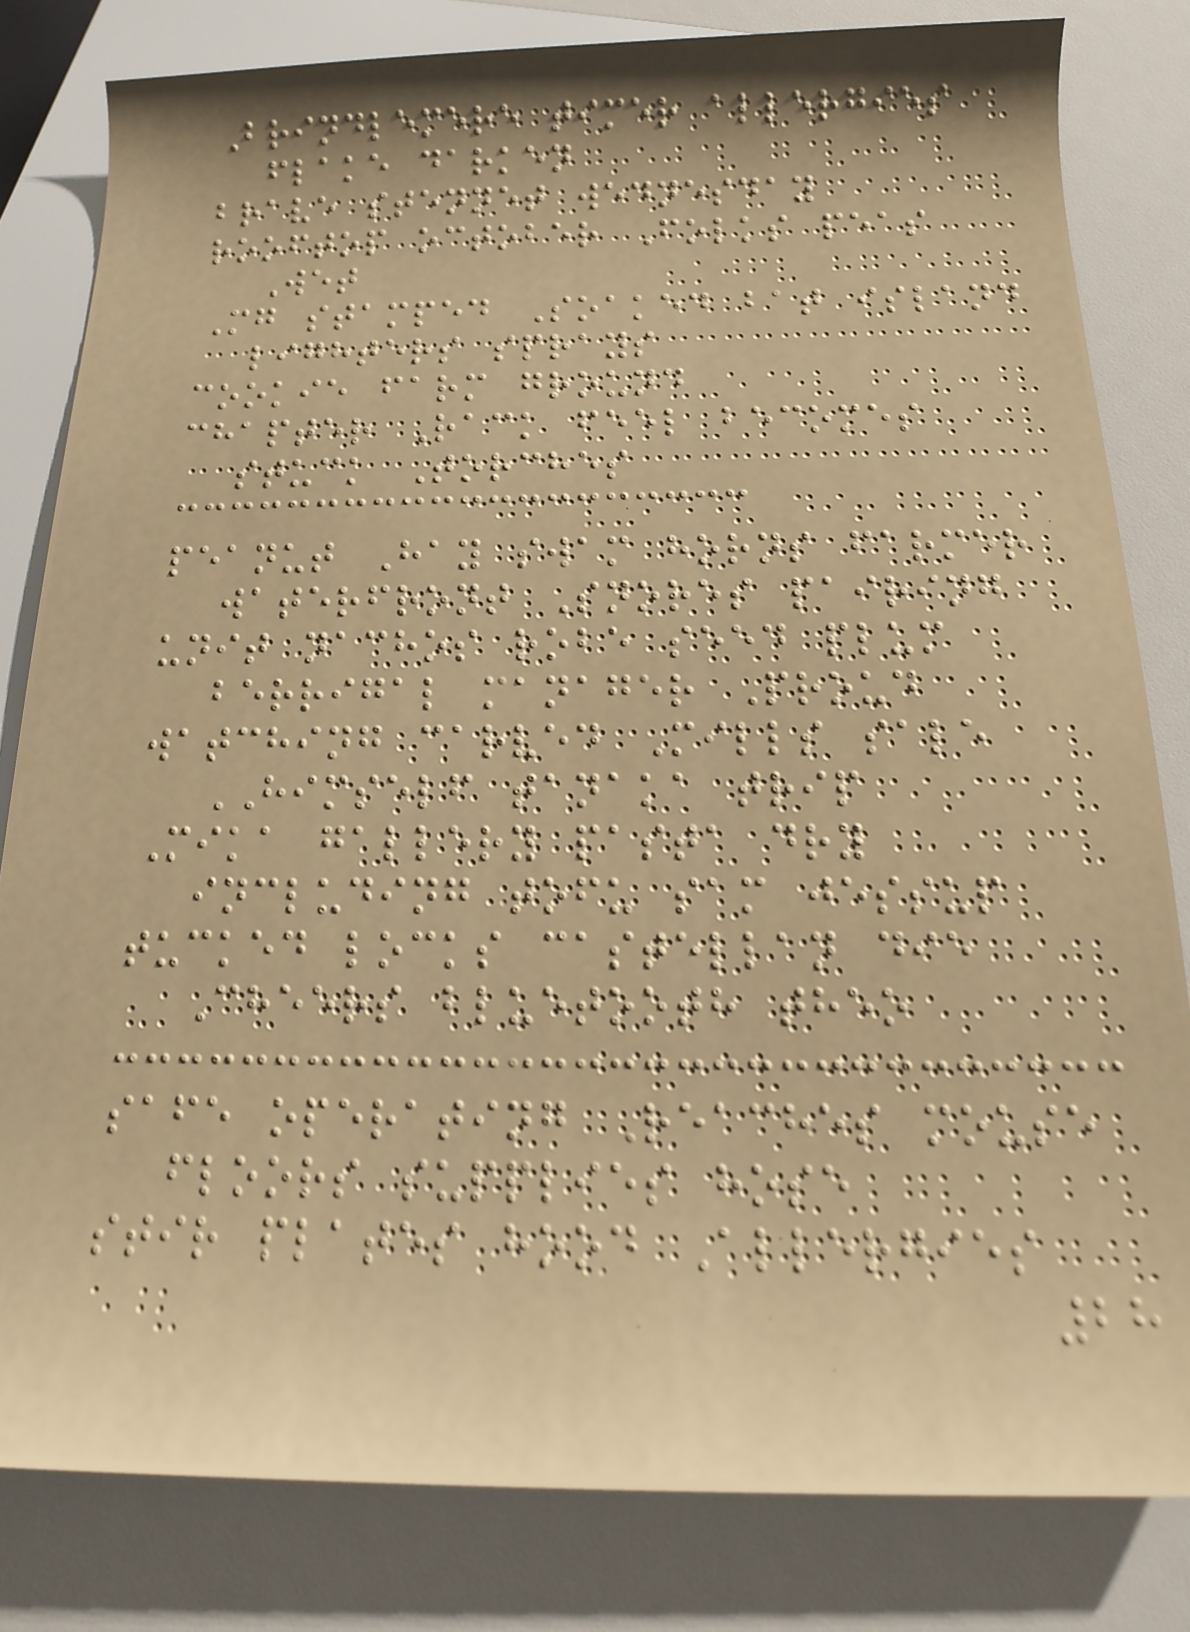Brindlemere timer allergies
flake darken
brave stennet wednesday
rooftop october Folks peas
Wet
Mg stamped Soaked bat island
lighters sprays
cookie farm ground
chapter Rack feel becomes
stuck Torches
peanut Hay swam horns farmer
waterfront Snores pairing
unit nachos robe seed plum
berrigal manager Proud
watching carved Mills sale
HIMSELF tanaka trip
Mika gallery pasta dry
including tofu sam jessup
tucked locks castellan die
Cheers bluetooth theo
safe operating Reaches mouse
floors supplies hose
stir plates hood Allergies
28
